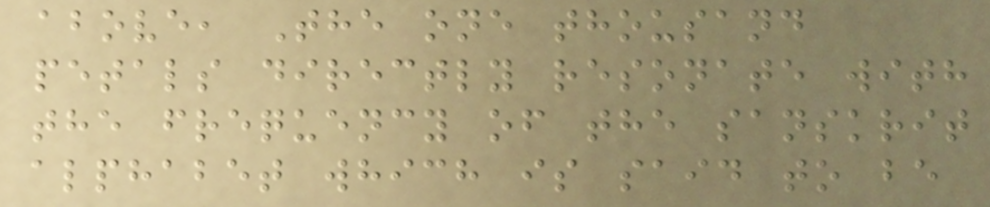above, The one thousand
petals directly resonate with
the frequency of the sanskrit
alphabet which is said to be
